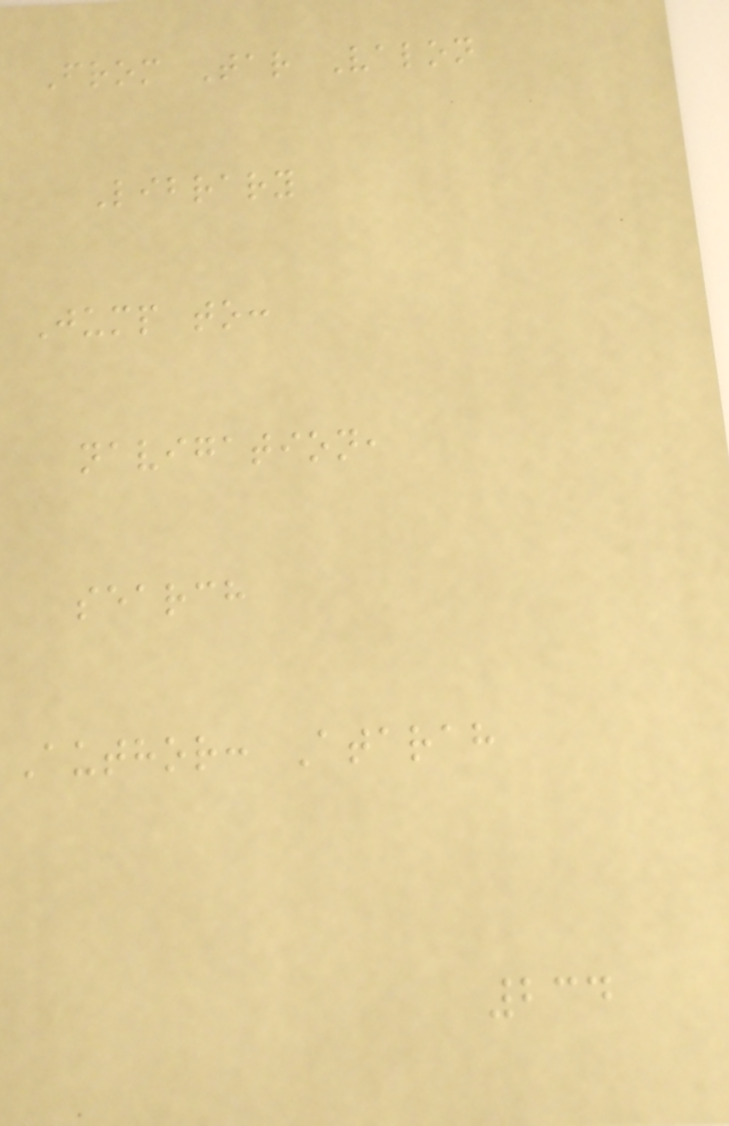From Tar Valon
Library
Jump to:
navigation,
search
Author: Atarah
234
